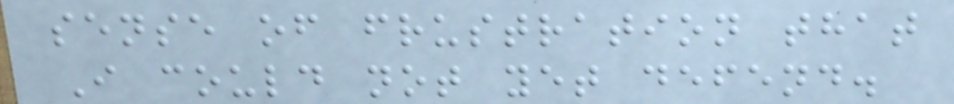sense of frustration that
I could not yet defend.
